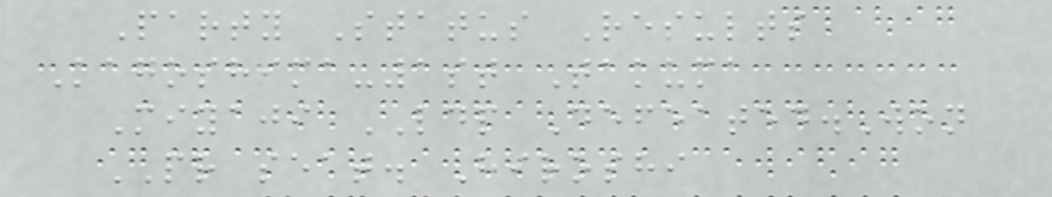Party Status Results
Kagoshima-1st Takuma
Miyaji LDP Defeated.Won
PR seat. Hiroshi
